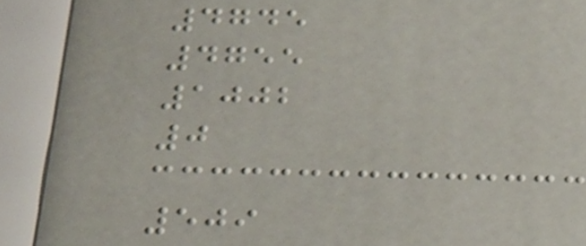4745
4755
1002
0
509
